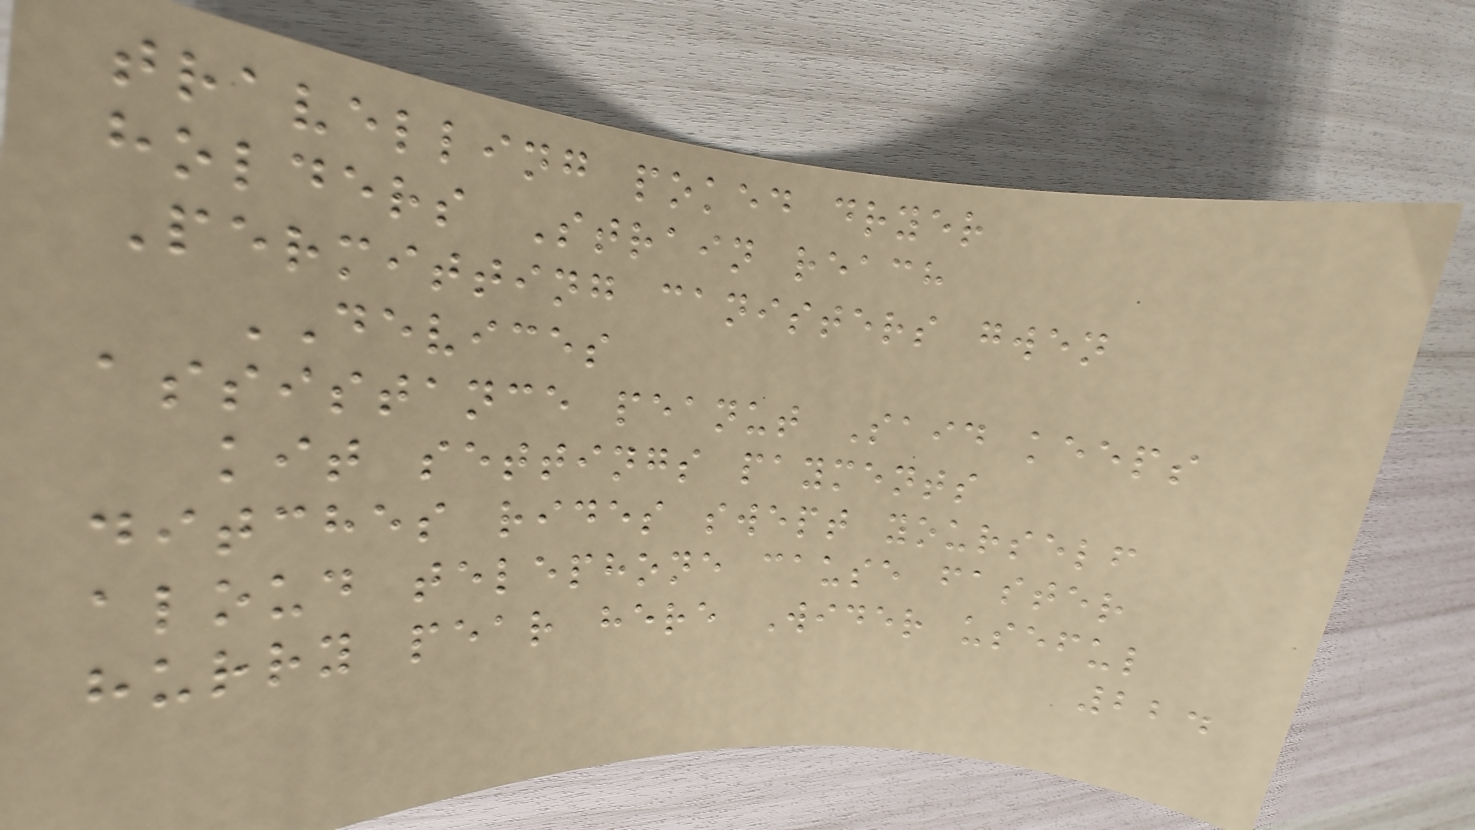travelling poked dryer
holders Strain reach
Permitting canisters gwen
DEVICES
assistance peanut Said keeps
kit settings payments
ditches rides swept yourself
aloud telephone cause faster
hurry pear here Wider useful
224
